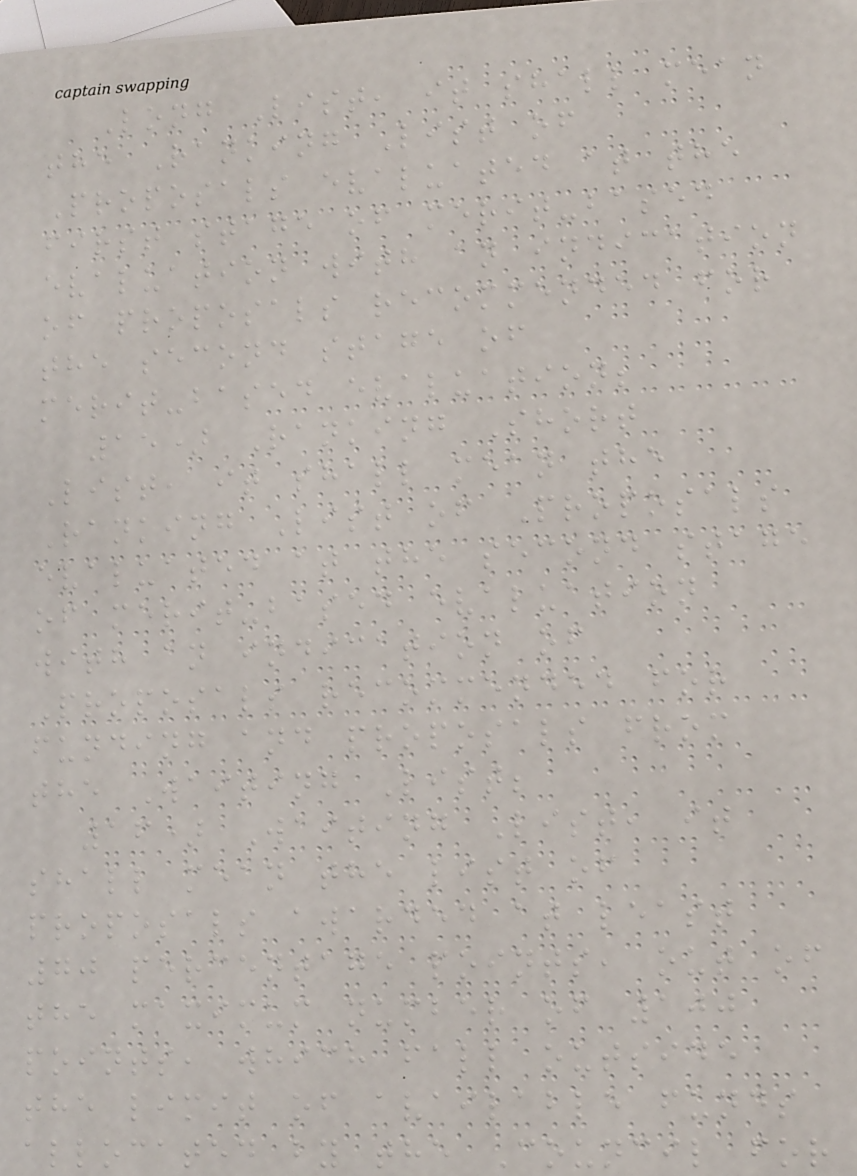Long List, it shall mean
the Ranking List of
Proposals evaluated at the
first stage of merit-based
evaluation with an indication
of proposals recommended for
the second stage of
merit-based evaluation;
15) Ranking Short
List, it shall mean the
Ranking List of Proposals
evaluated at the second stage
of merit-based evaluation
with an indication of
Proposals recommended for
funding and proposals from
the Waiting List;
16) Waiting List, it
shall mean the list of
proposals awarded at least
70 percentage points, out of
the maximum number of 100
points, which fall outside
the limit of available funds
allocated by the Council for
